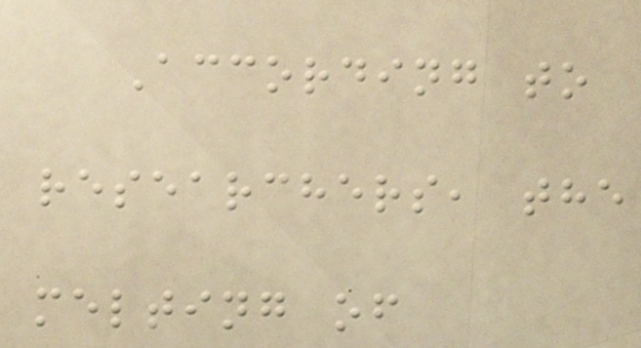According to
researchers, the
melting of
